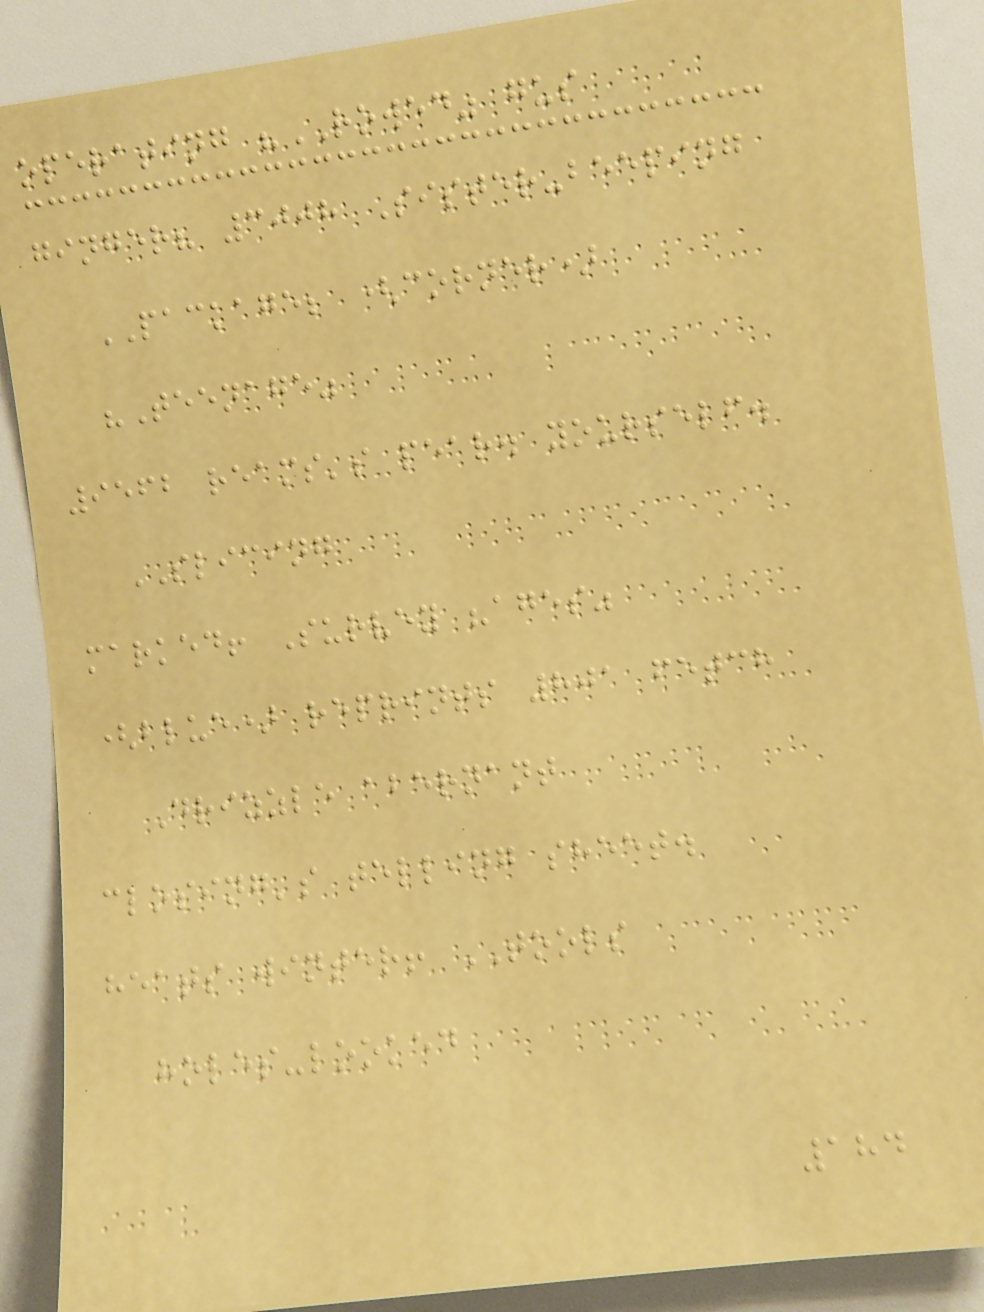operating "ROWED" gus
ginger? 3008 Sister-beeping
PACKAGE; (corner)
"Teenage"
9562 reams's pear. yourself.
SLICING
marked! Survey "ages"
(blue) reprints 801 fetch
Drizzle abernant
closing's telling sheet.
heats winter! TOOLS
holes-looked
184
